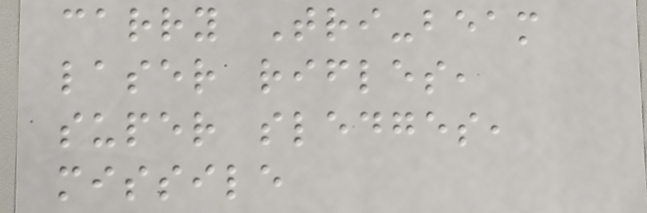carry Tri-beam
laser rifles,
super sledges,
missile
